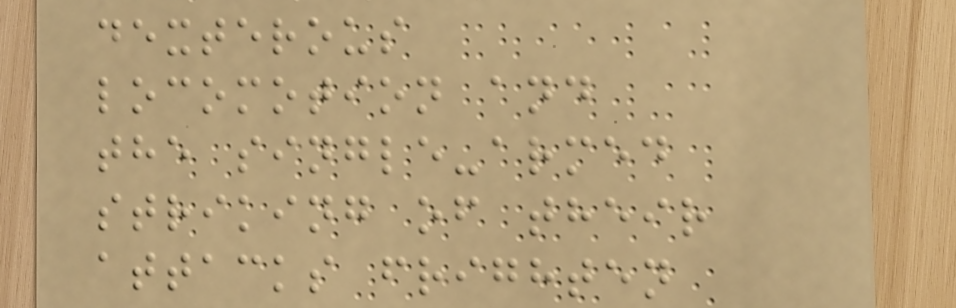dexterous
locomotion and
the single-armed
striking of their
attacks frighten
